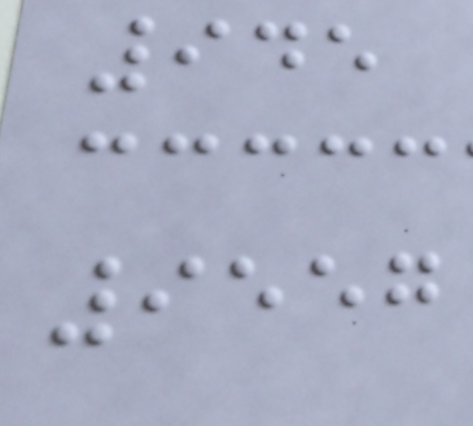945
9557
